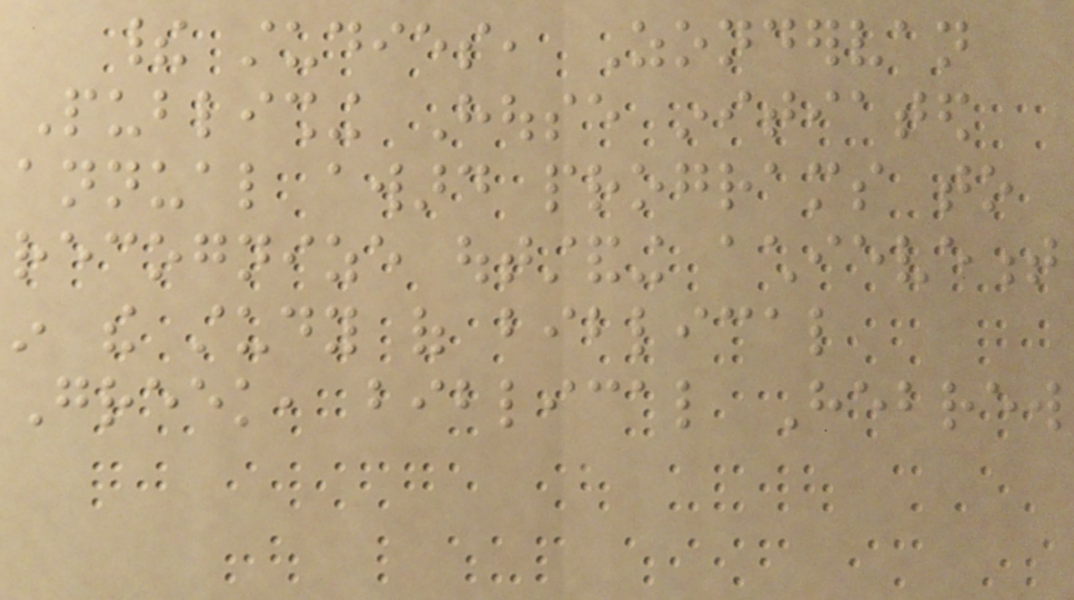their studies, Zondervan
Publishing House initiated
annual award programs to
recognize outstanding achievement
in the study of biblical
Greek, biblical Hebrew
